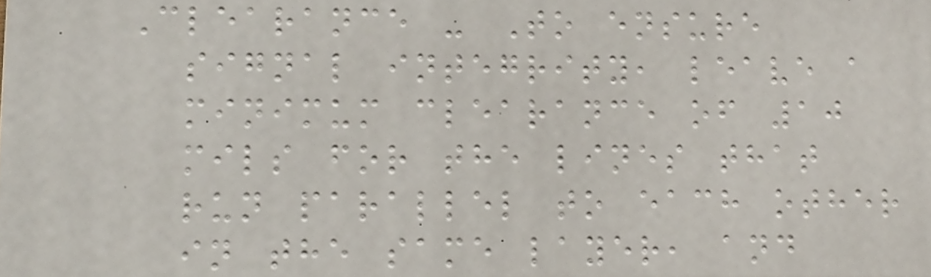Clearance - To ensure
signal integrity, leave a
minimum clearance of 10
mils for the lines that
run parallel to each other
in the same layer, and
